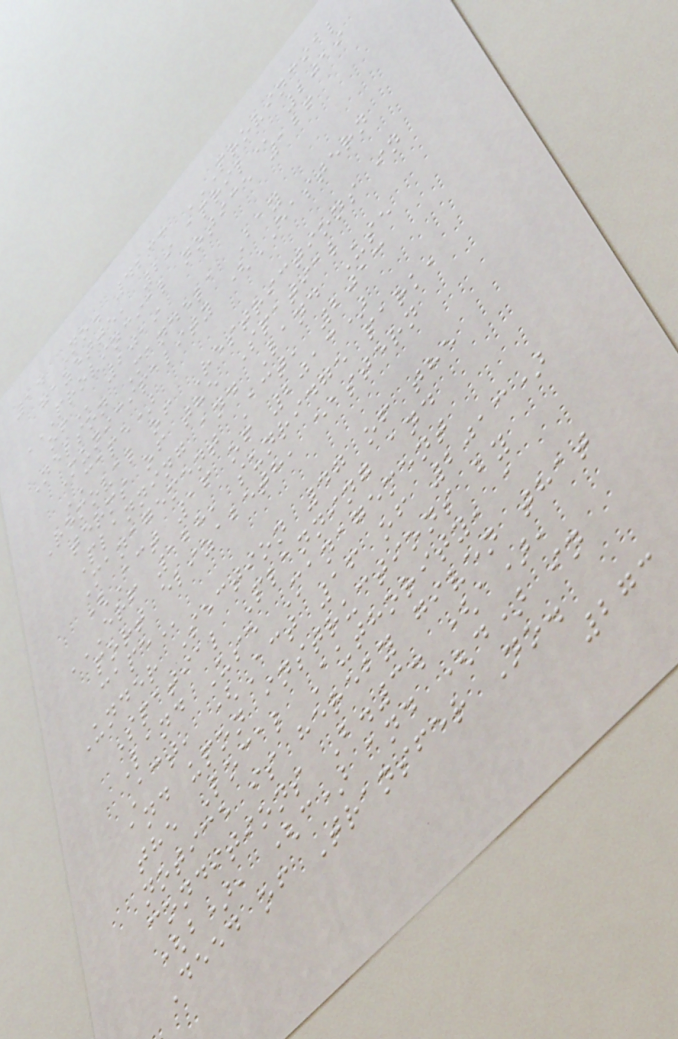14 No. 4233 PROVINCIAL
GAZETTE, 29 APRIL 2019
PROVINCIAL NOTICE 126
OF 2019
Nelson Mandela Bay
Municipality (EASTERN
CAPE)
Removal of Restrictions in
terms of the Spatial
Planning and Land Use
Management Act, 2013
(Act 16 of 2013)
ERF 128, SUNRIDGE PARK,
PORT ELIZABETH, EASTERN
CAPE
Under Section 47 of the
Spatial Planning and
Land Use Management
Act, (Act 16 of 2013)
and upon instructions by
the Local Authority, a
notice is hereby given that
conditions B.3. (a),
(b), (c) and (d) in
Deed of Transfer No.
273
